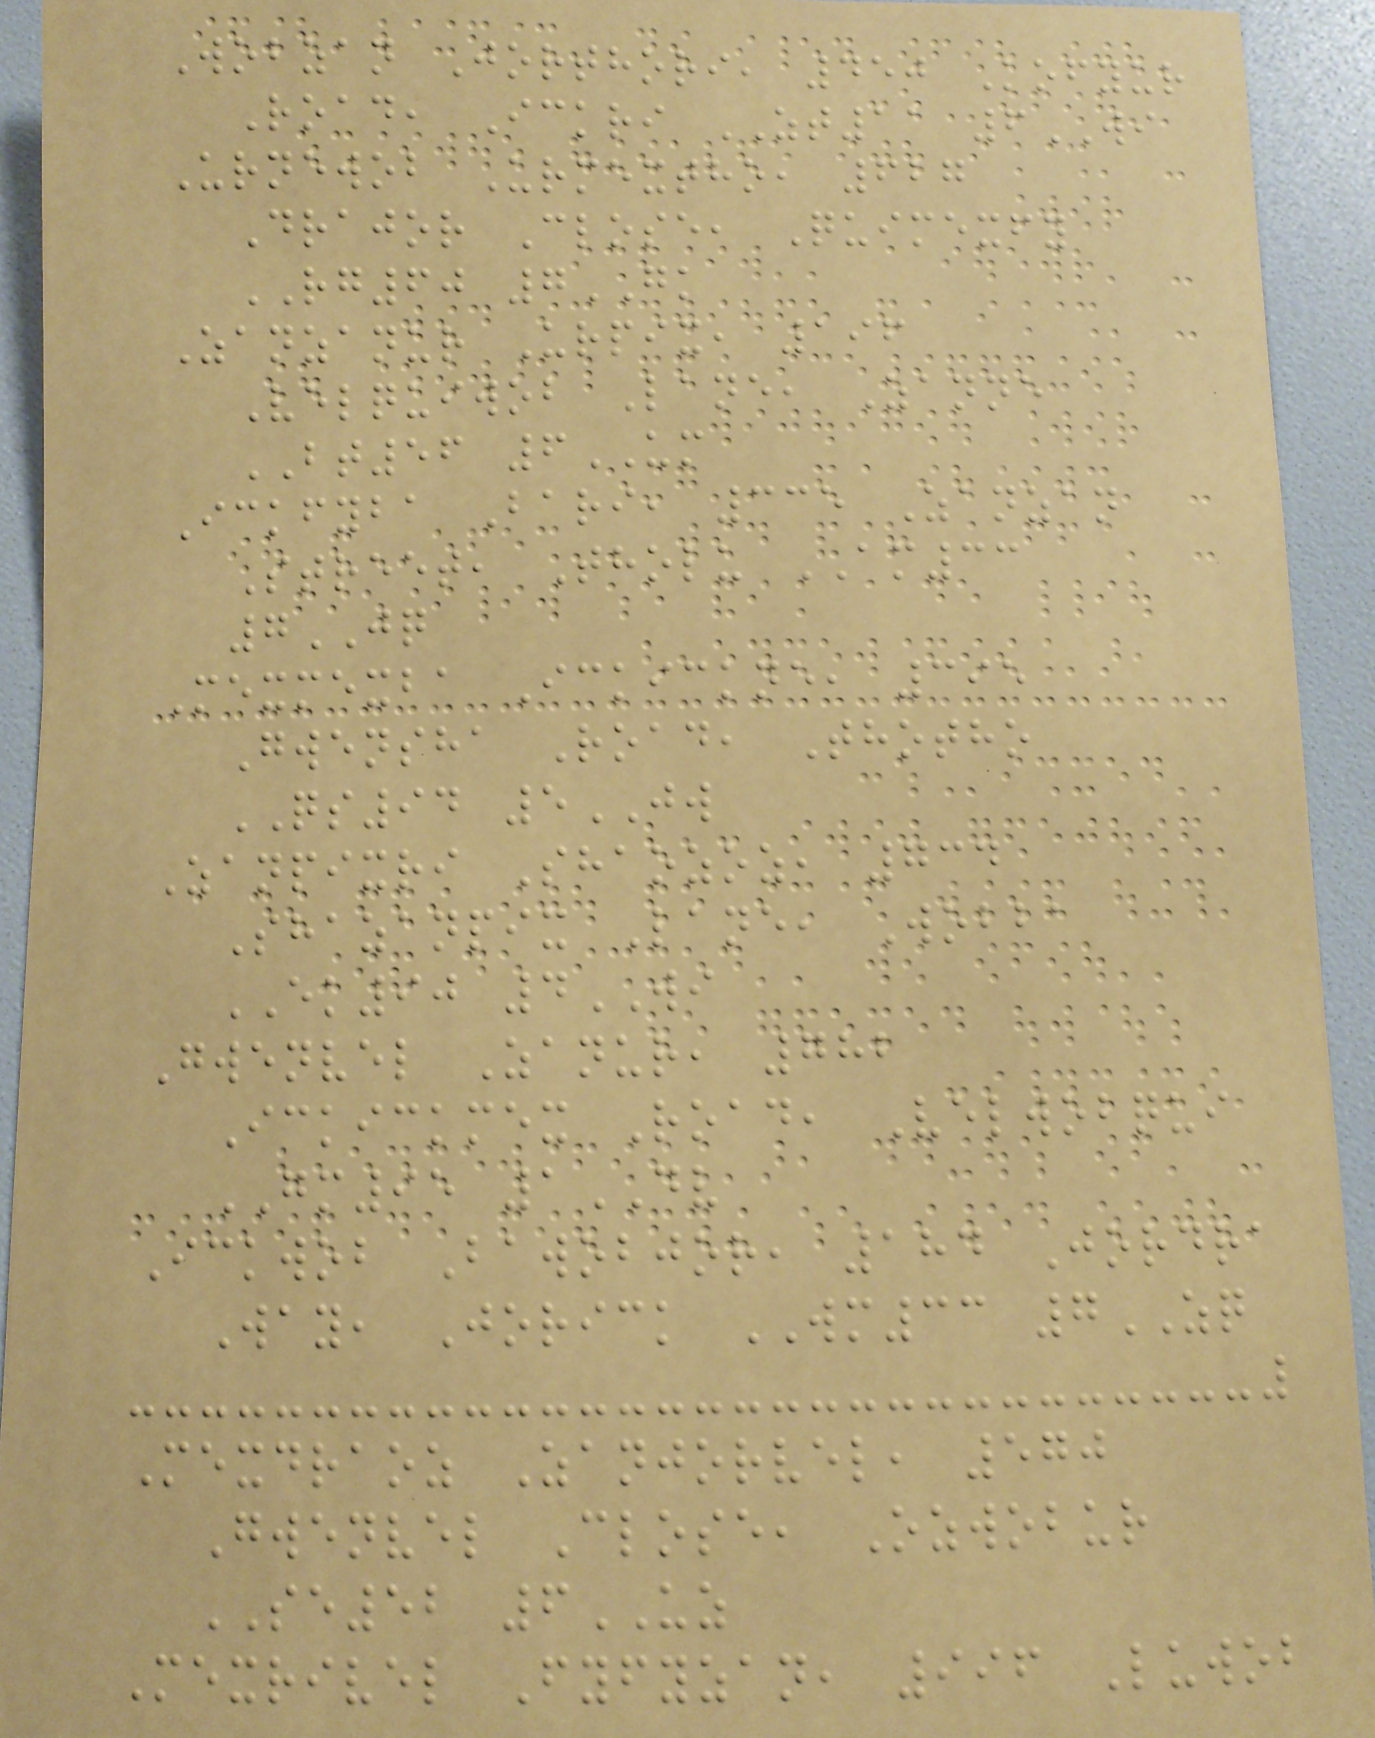Wobzan Jorthori, 450 Kofyur
Road, Ickri ZT11 6WI
Urnewob Urmextho, 627
Drajor Close, Quimexfy
RG60 7GK
Zanzanur Urpix, 196
Velquiwob Lane, Zanne
BT56 6UM
Ickfyba Bari, 335 Zanzan
Street, Tholu AM33
7JQ
Mexmexba Ickickne, 395
Gwensha Road, Thotho
QS94 5JW
Zanpixri Shaozoz, 734
Shazanpix Lane, Wobba
EK90 4WI
Gwenvel Zanur, 782
Ickickmex Road, Velwobqui
GM95 1DV
Ickwob Bawobjor, 184 Jordra
Way, Jorick WM33 7ZQ
Mexdraoz Zanjorvel, 570
Gwenvel Close, Ozwobur
SE52 6UZ
Mexrivel Fyfyzan, 996 Luwob
